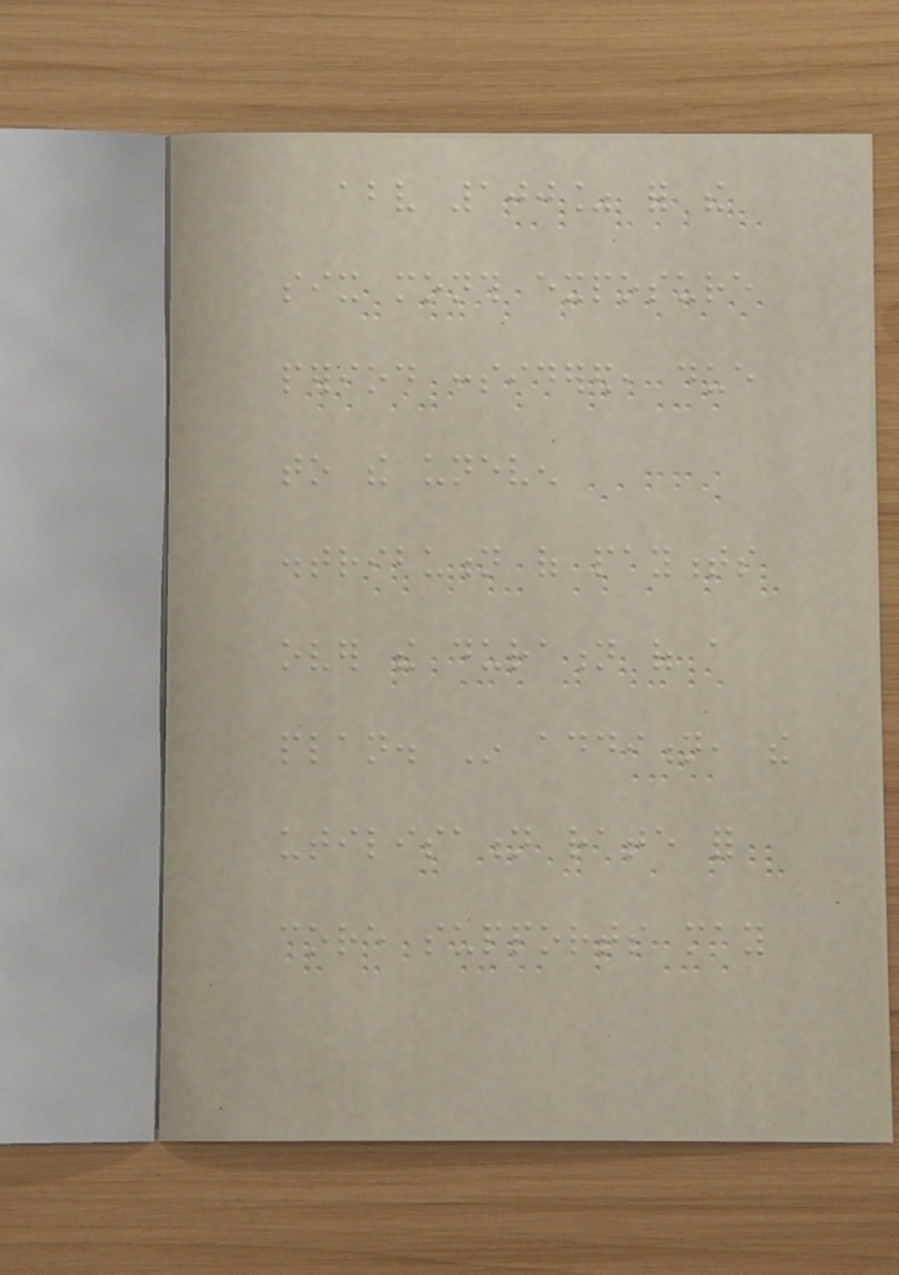above 100% for the
six month exposure
period considered, due
to the uneven
distribution of payments
over the duration of a
plan. In addition, the
utilisation rate for
core supports may
